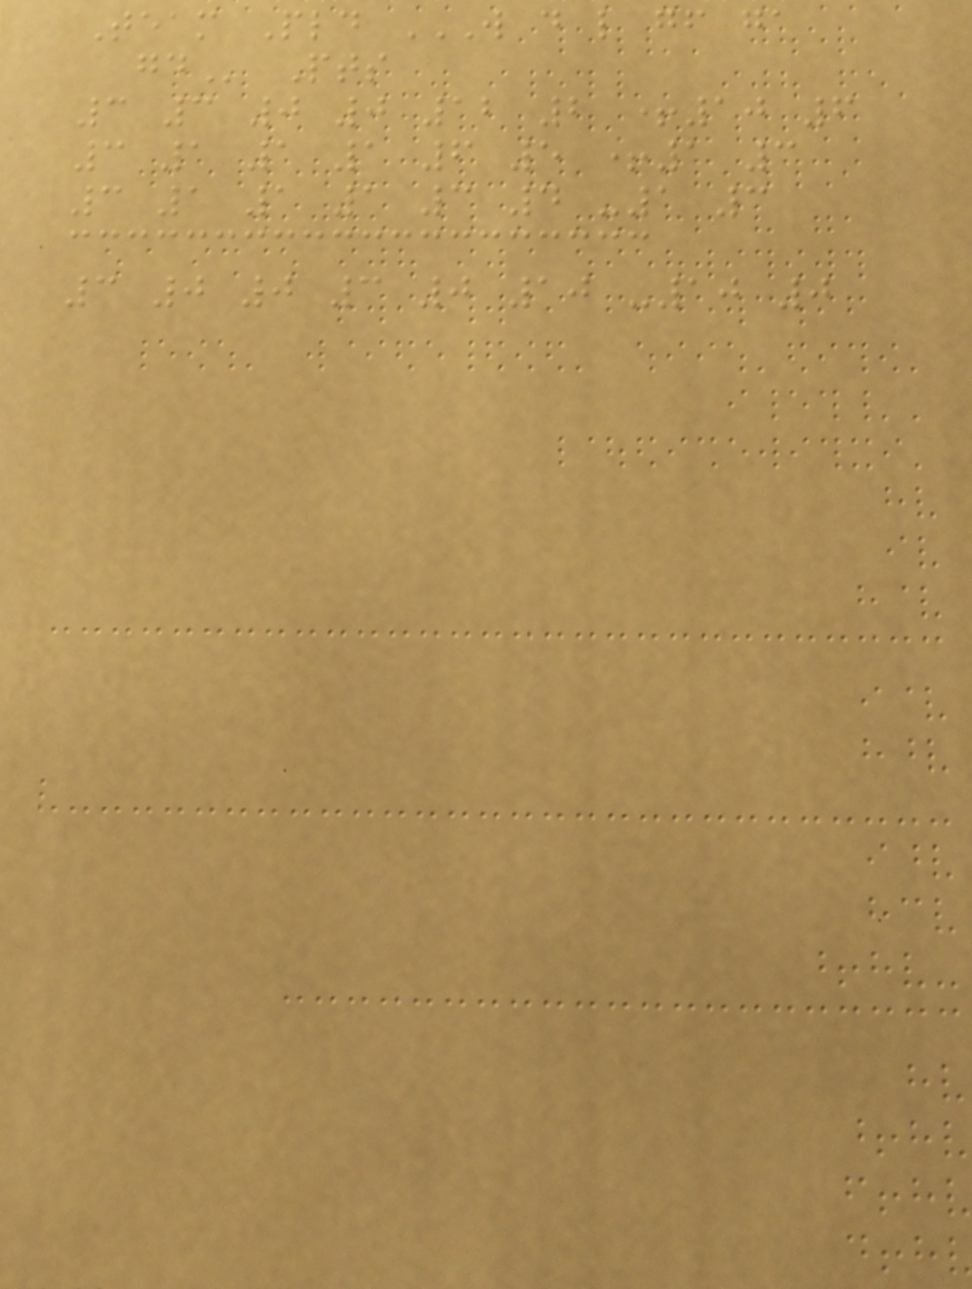Team Pld W D L GF GA
GD Pts
3 3 0 0 12 2 +10 6
3 1 1 1 6 5 +1 3
3 1 1 1 3 4 -1 3
3 0 0 3 0 10 -10 0
